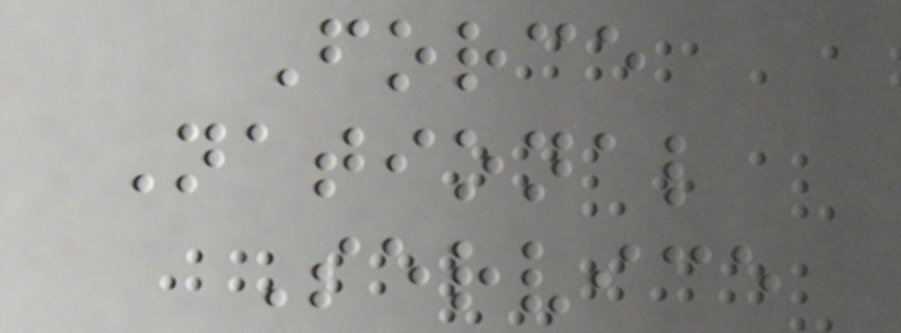Force
National
Service
